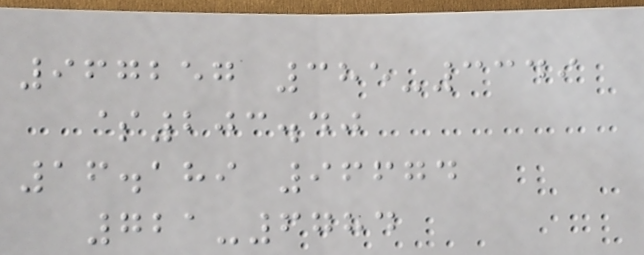967257 385-3349
$203.40
16.189 96674
721-6784
